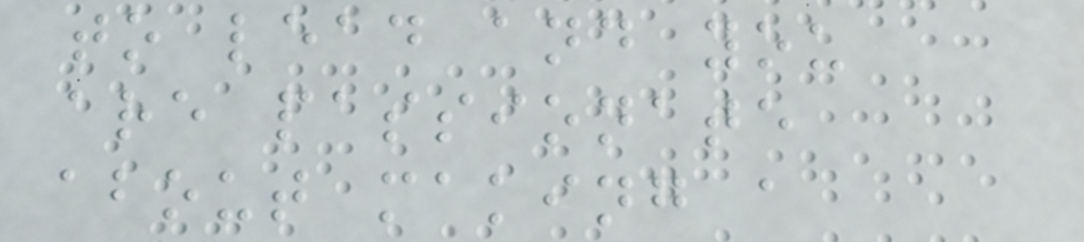to lead and you
are passionate
about making a
